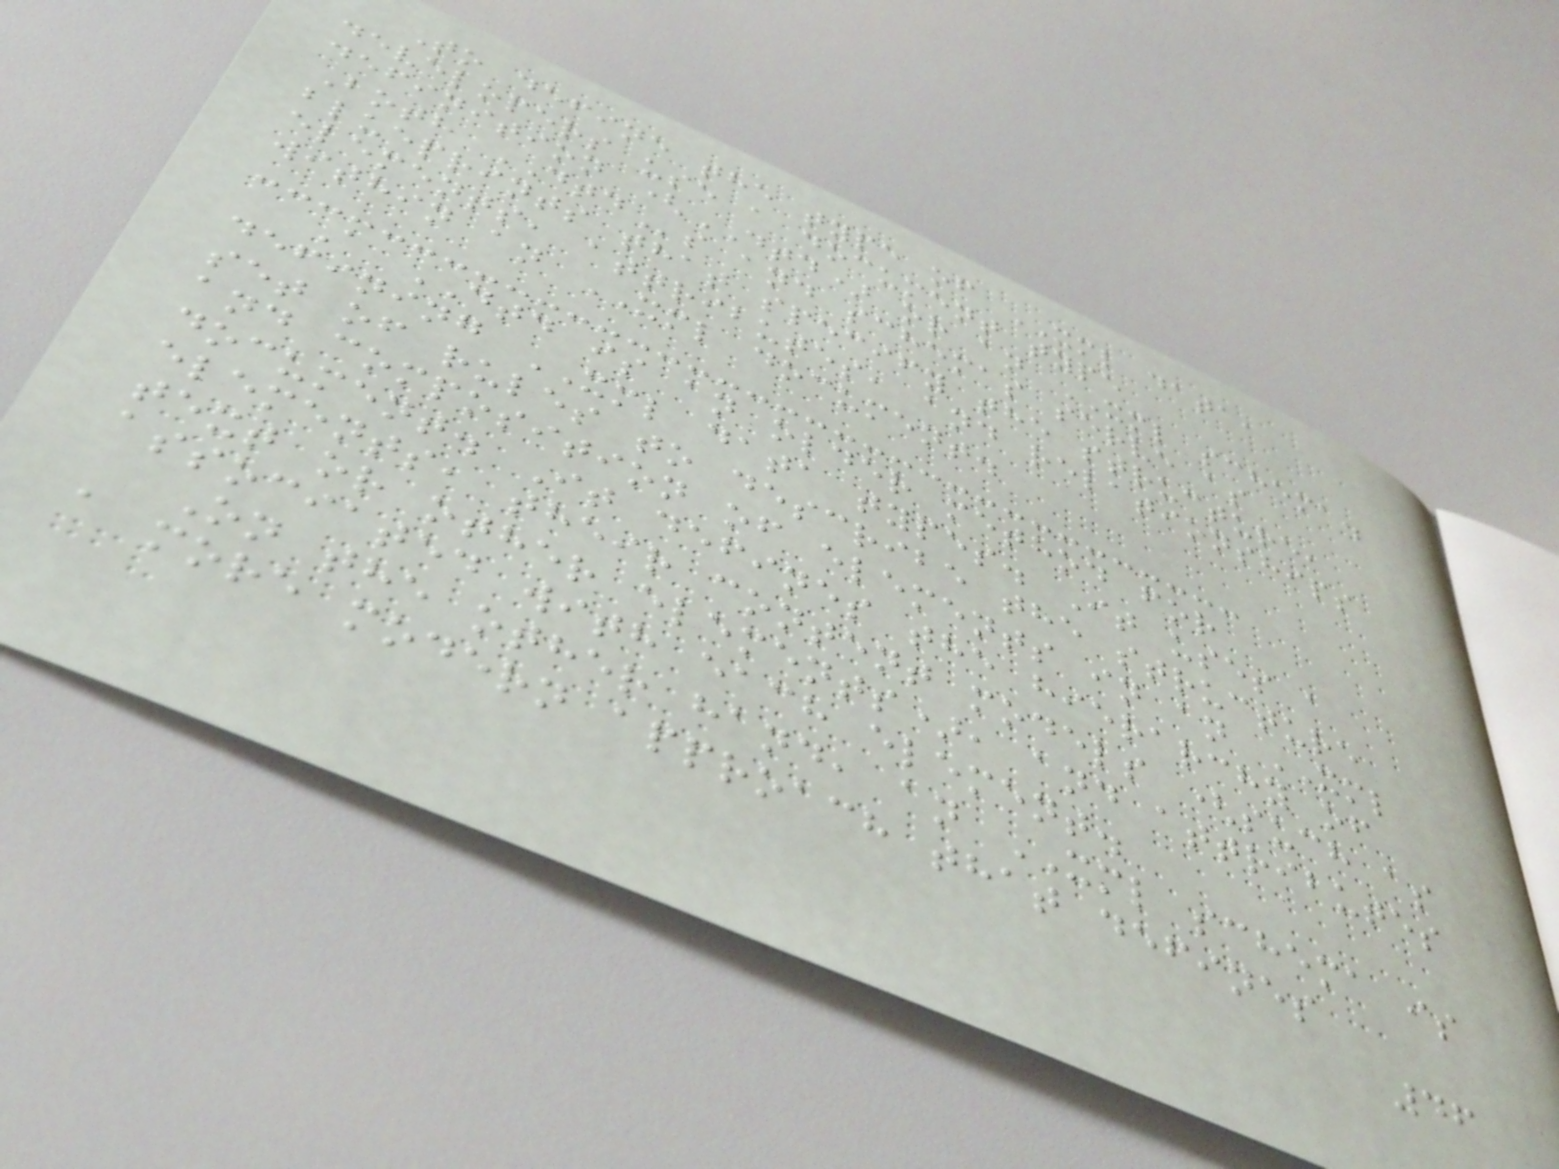To define the type of XML data,
developers use a document type
definition (DTD) or an XML schema.
Both DTDs and schemas serve as
blueprints that specify the structure,
elements, attributes, and relationships
within an XML document.
A DTD is an older method for
defining XML data types. It uses a
set of rules to describe the structure
and composition of elements in an XML
document. It defines the hierarchy of
elements, their content models (such as
text or other elements), and attributes
associated with each element.
On the other hand, an XML schema is
a more modern approach that defines
46
